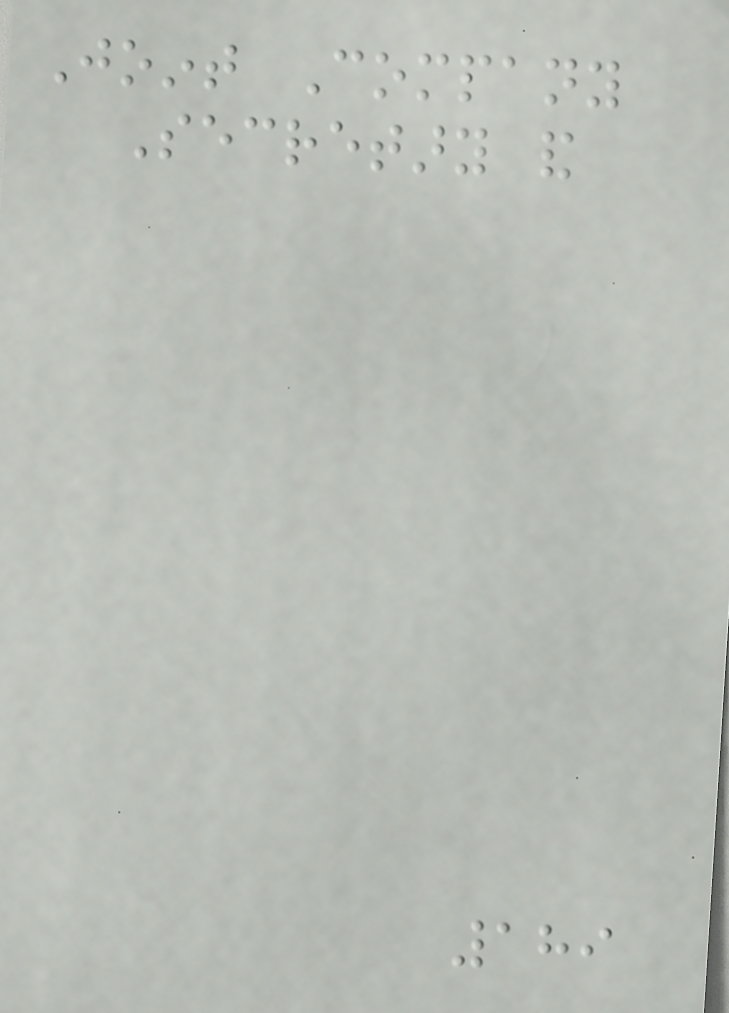Joint Company
Secretary and
189
